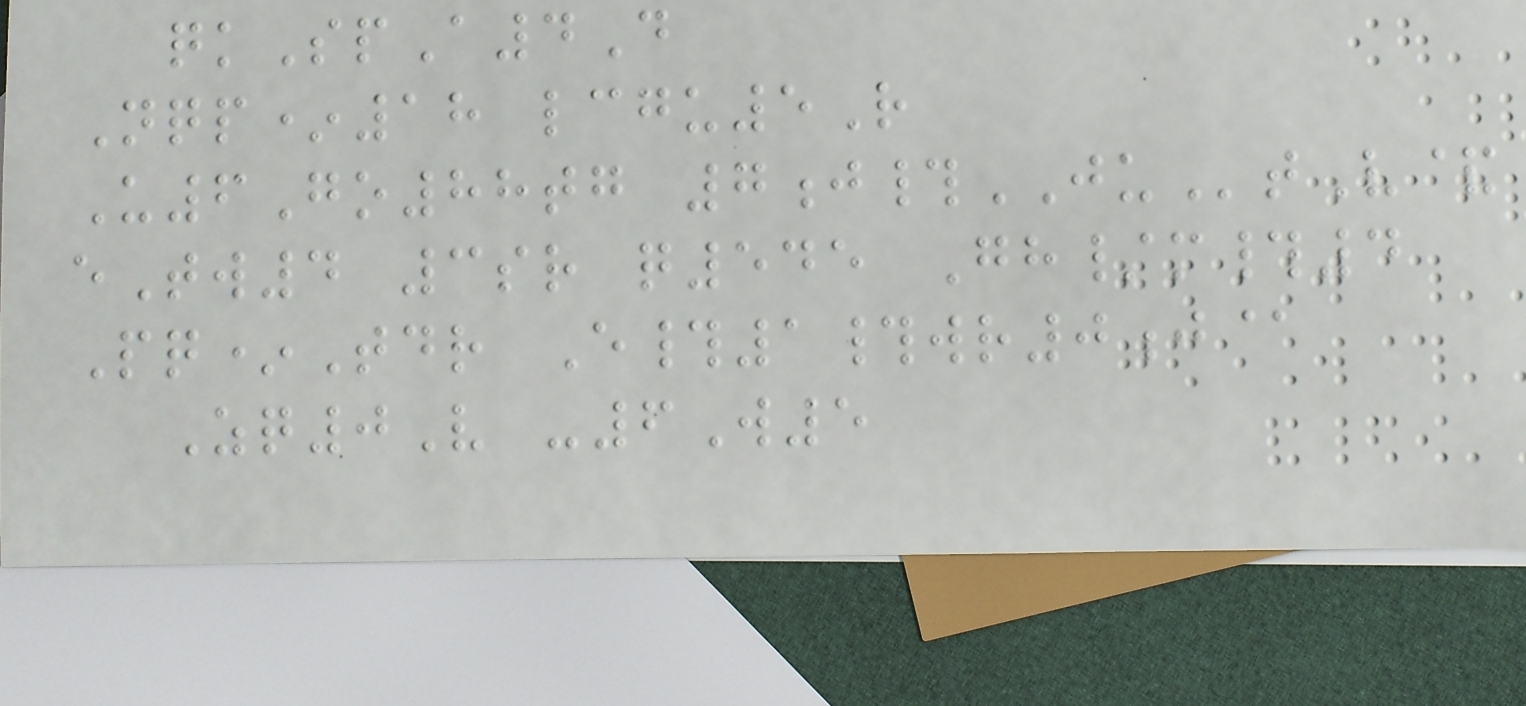qkSpA4D
Nqp*18 lcgu5R
U6Go88tg 7j#JUtV&
eTw4 3sr q545 Gh/m#4
Pq*Tdr E#1#wr0j@
Zq0V -6W5
